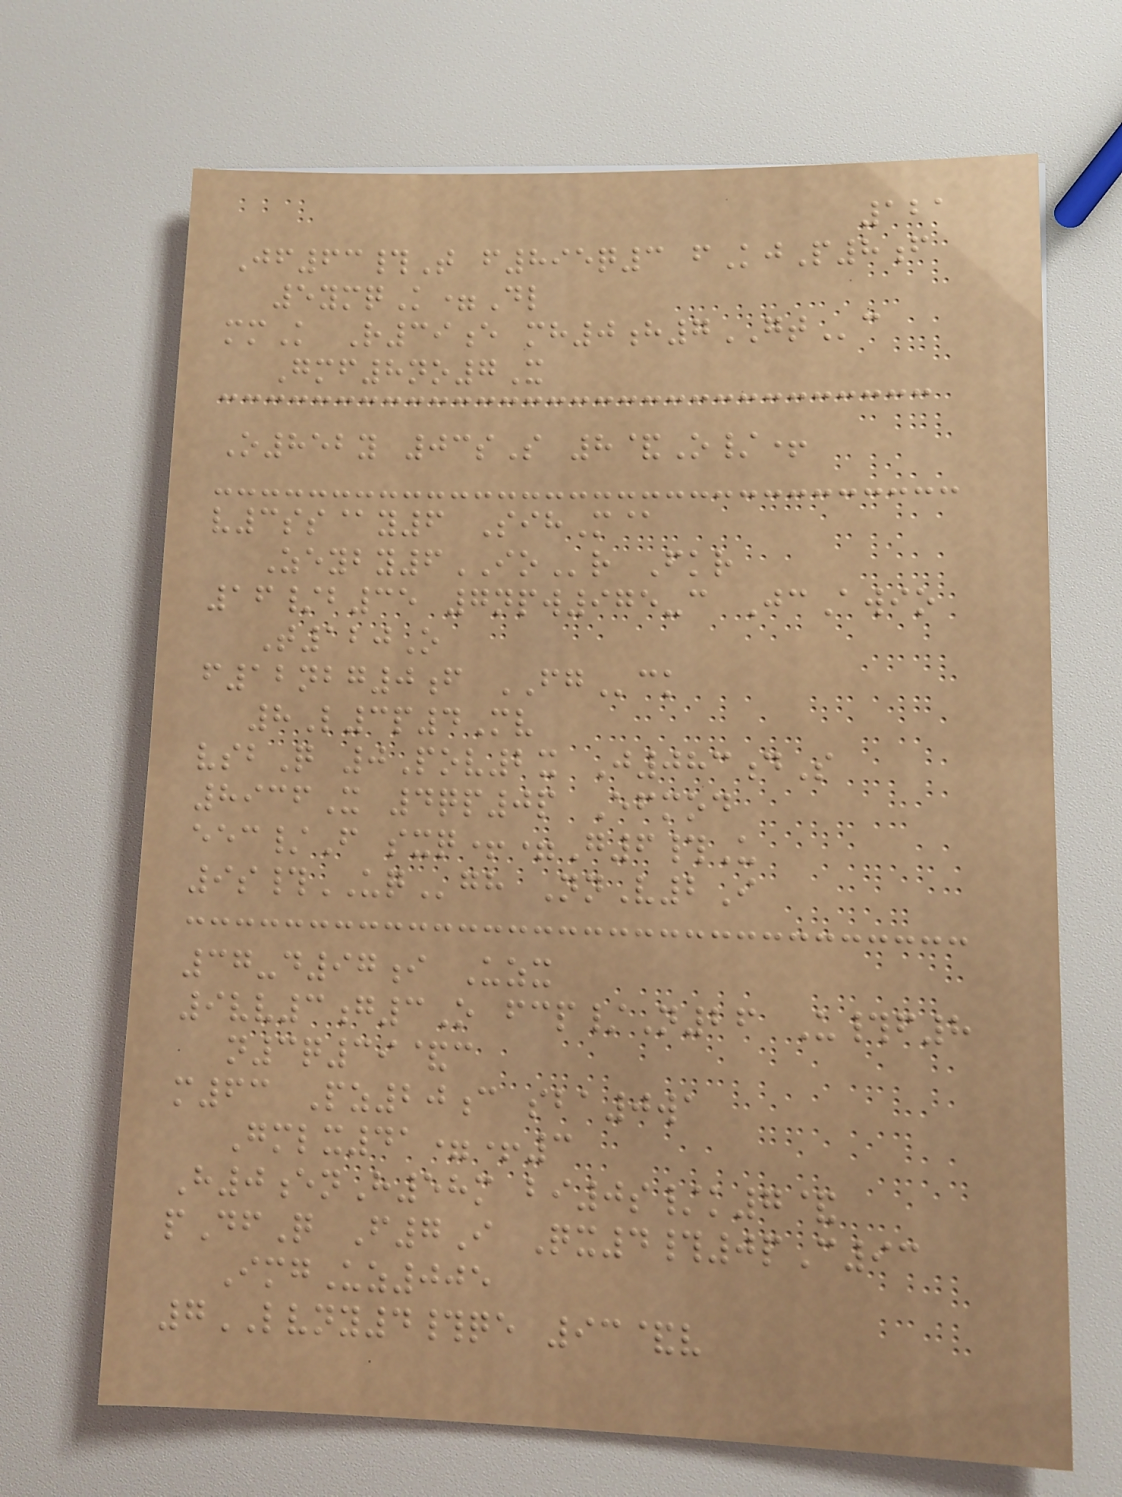121
Jf63#T f895q3 fKjP8f
5ymqK=Dl
mmK R39e mh0h7GTc
Gmf8no7X
O852y 03sS 8&O/+
v3ss@y6 SihM@
Zeyby6IOr Fkr
16/b35 7npw975-c JcAwio
T120O
f12nbg0f FGck
8L3p4Mv
vsbQ 0Pov2x J083dS
8936X 4qp0p Efmod
eec/F sxq+=G6#U
9s#UQgh NnV2I
37-d97i Uzx
9vv3g3O fcp/N26 U#f8
n3q39&c
m63 Pz20c sba0wa
Gmlx41=+3
H0enH58m bi0s/k7&
pDfQ F7I Qx4#0pC93
ImgUz005
7LVNY4#qe 93&v
